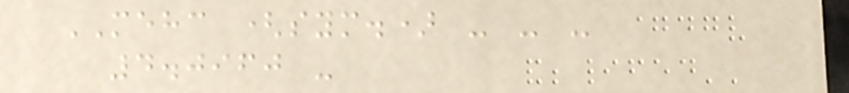MEHC (sym.) - - -
4.0960 -
